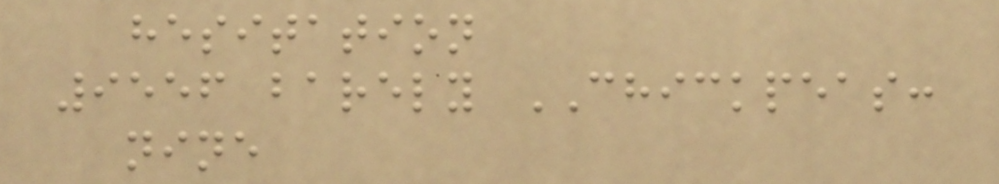hesitation
9556 barely CHICKPEAS:
nine
